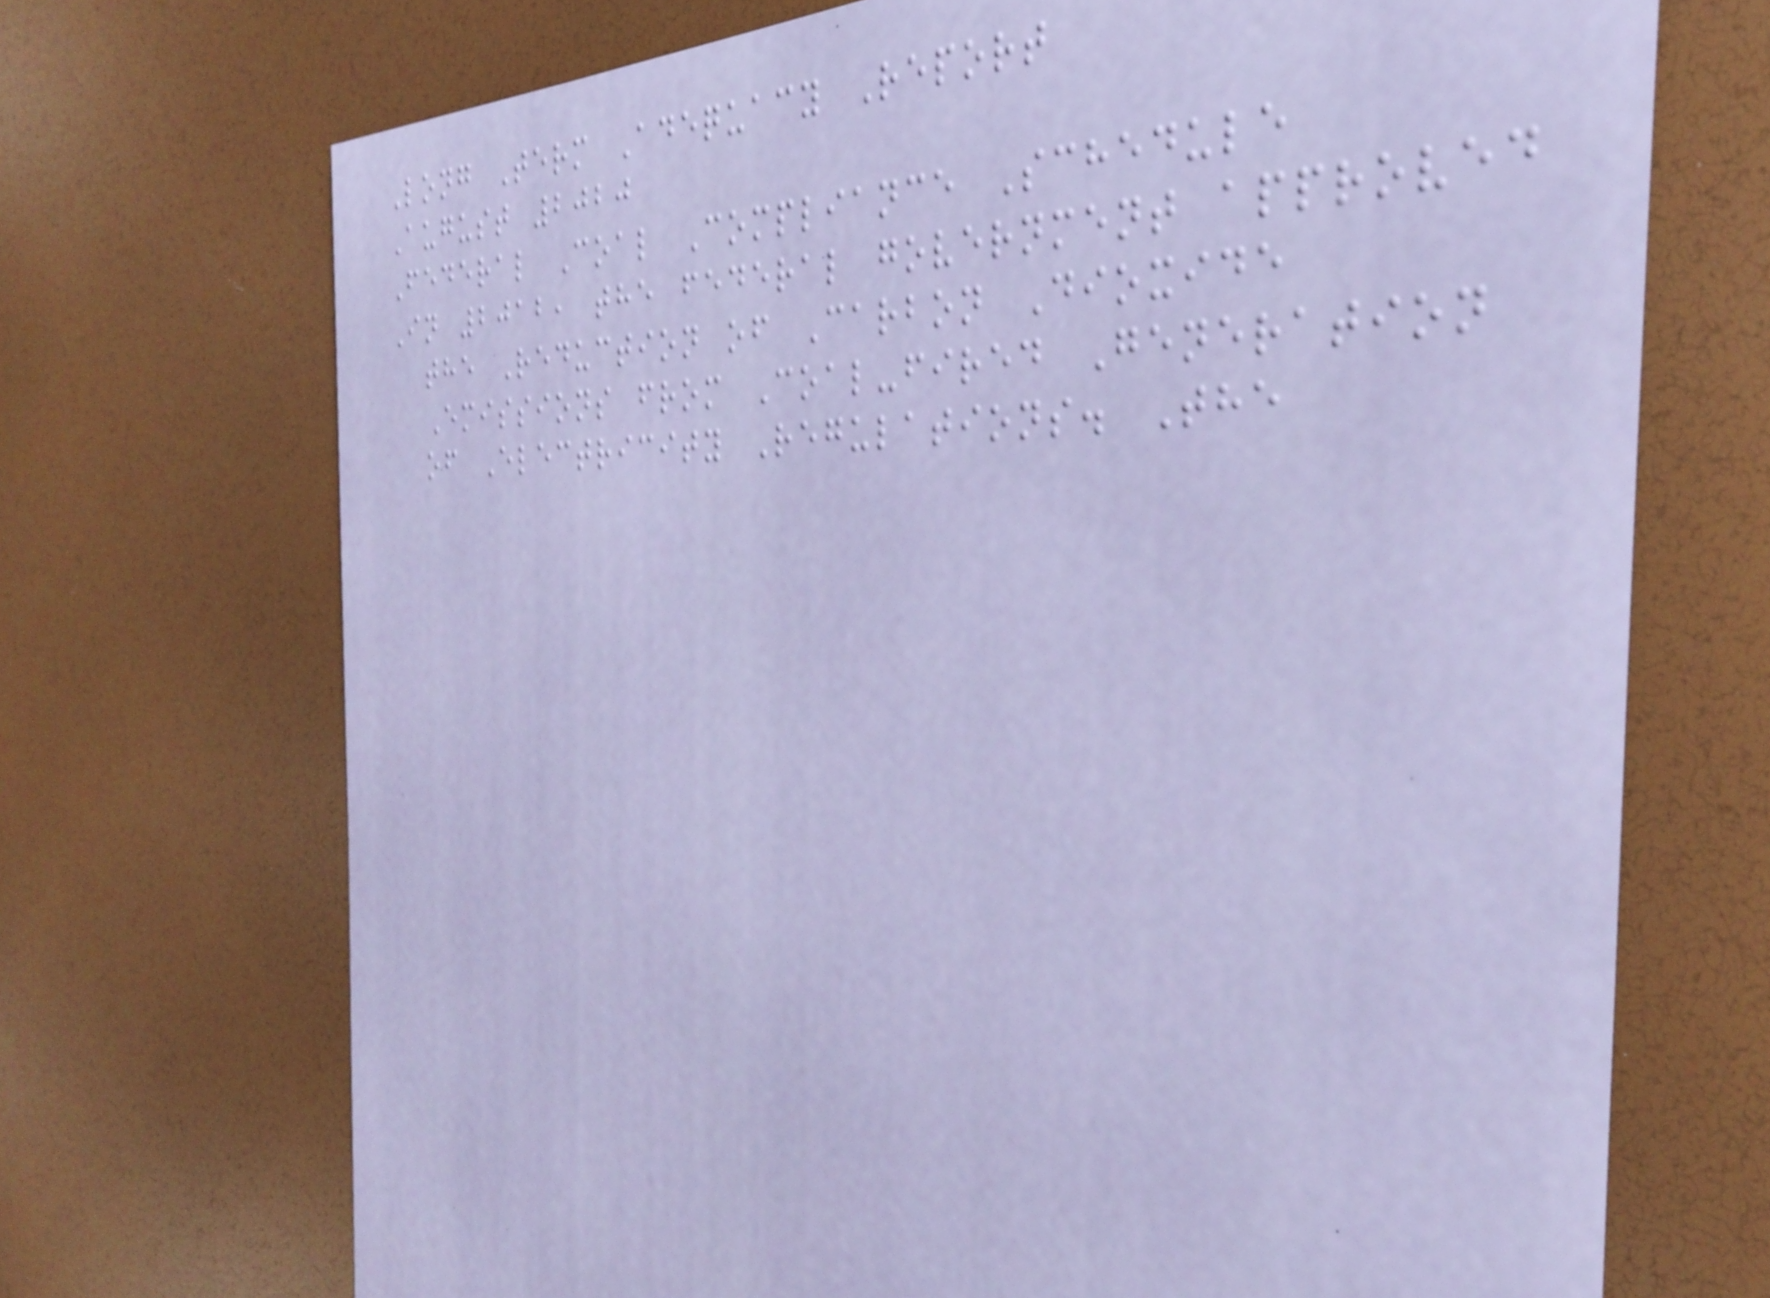Long Term Adequacy Report
August 2020
Federal Coal Compliance Schedule
In 2012, the federal government approved
the Reduction of Carbon Dioxide
Emissions from Coal-fired Generation
of Electricity Regulations. The
